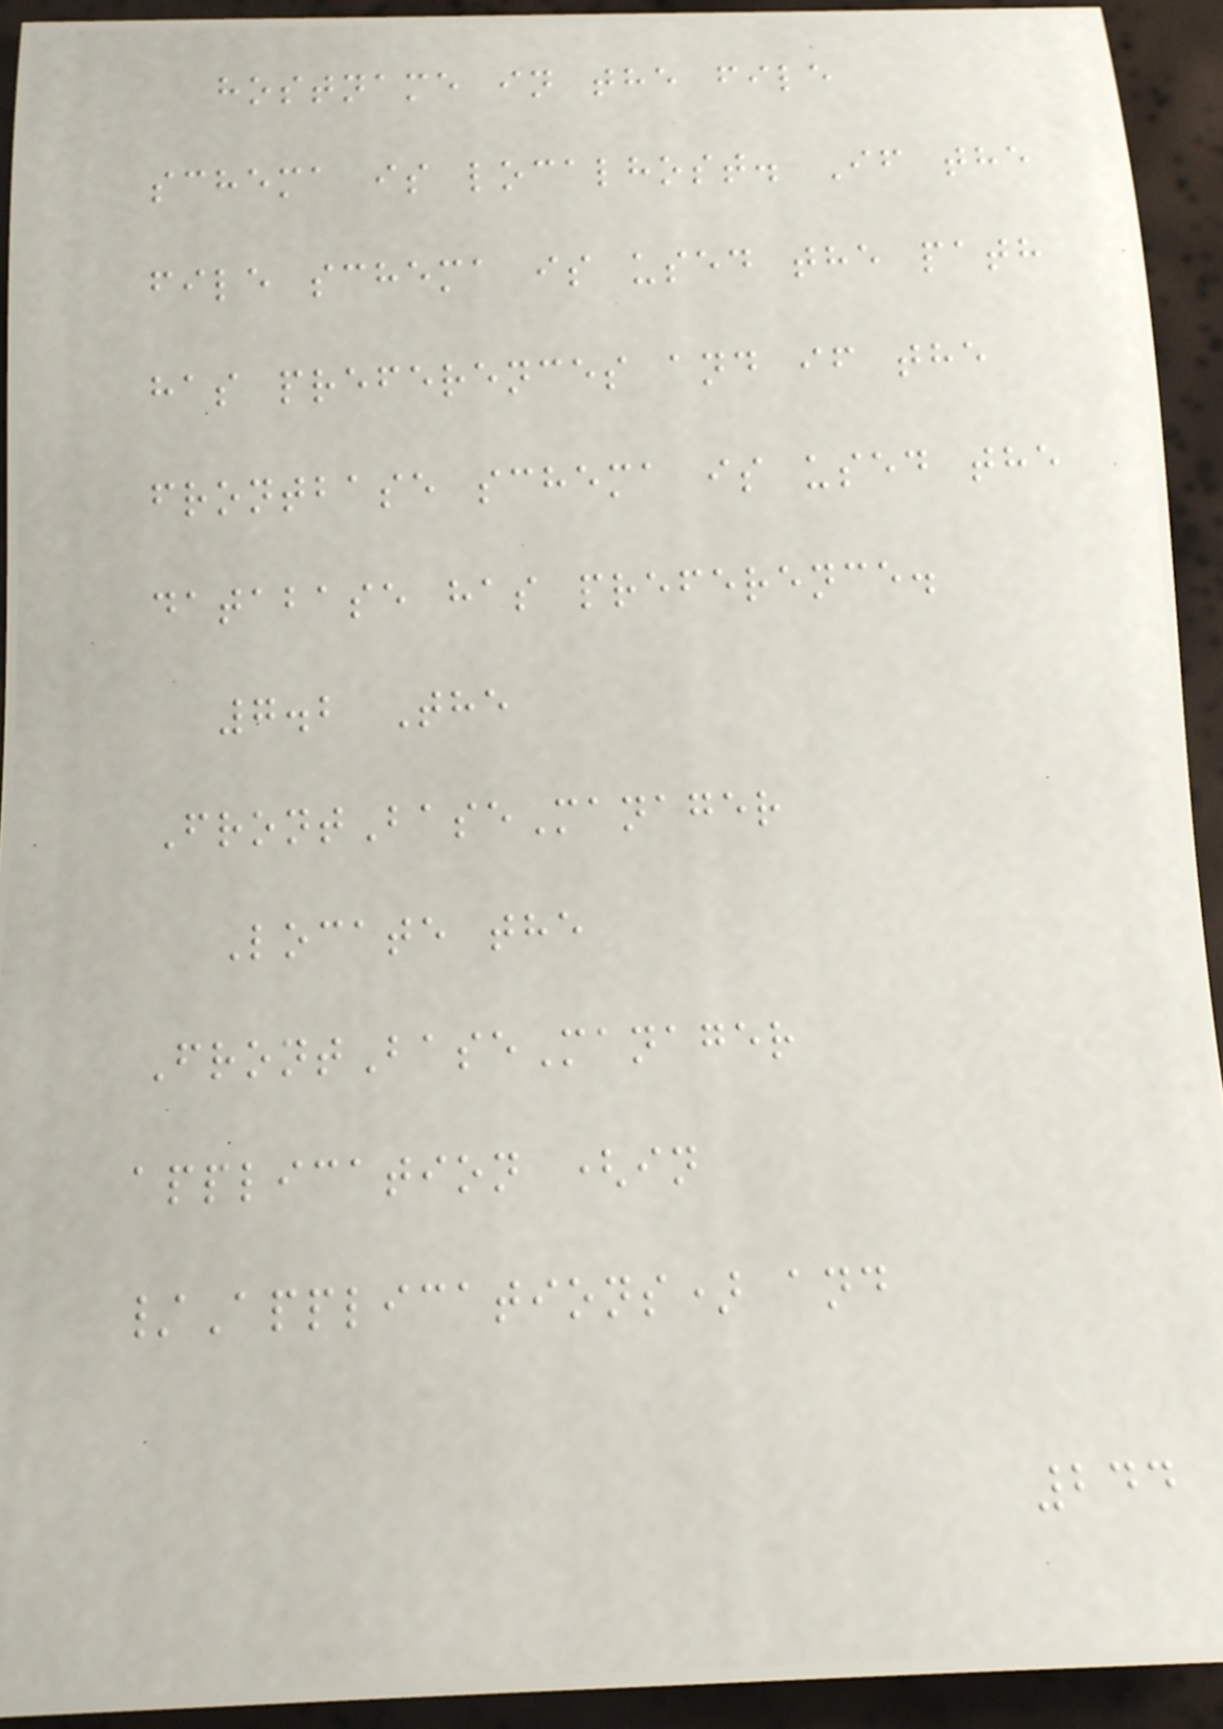hostname in the file
schema is localhost. If the
file schema is used the path
has preferences and if the
frontbase schema is used the
database has preference.
7.2 The
FrontBaseManager
Locate the
FrontBaseManager
application (in
/Applications) and
244
